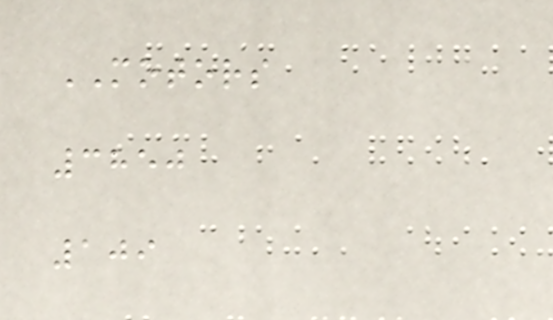MOTORS
3850
109
